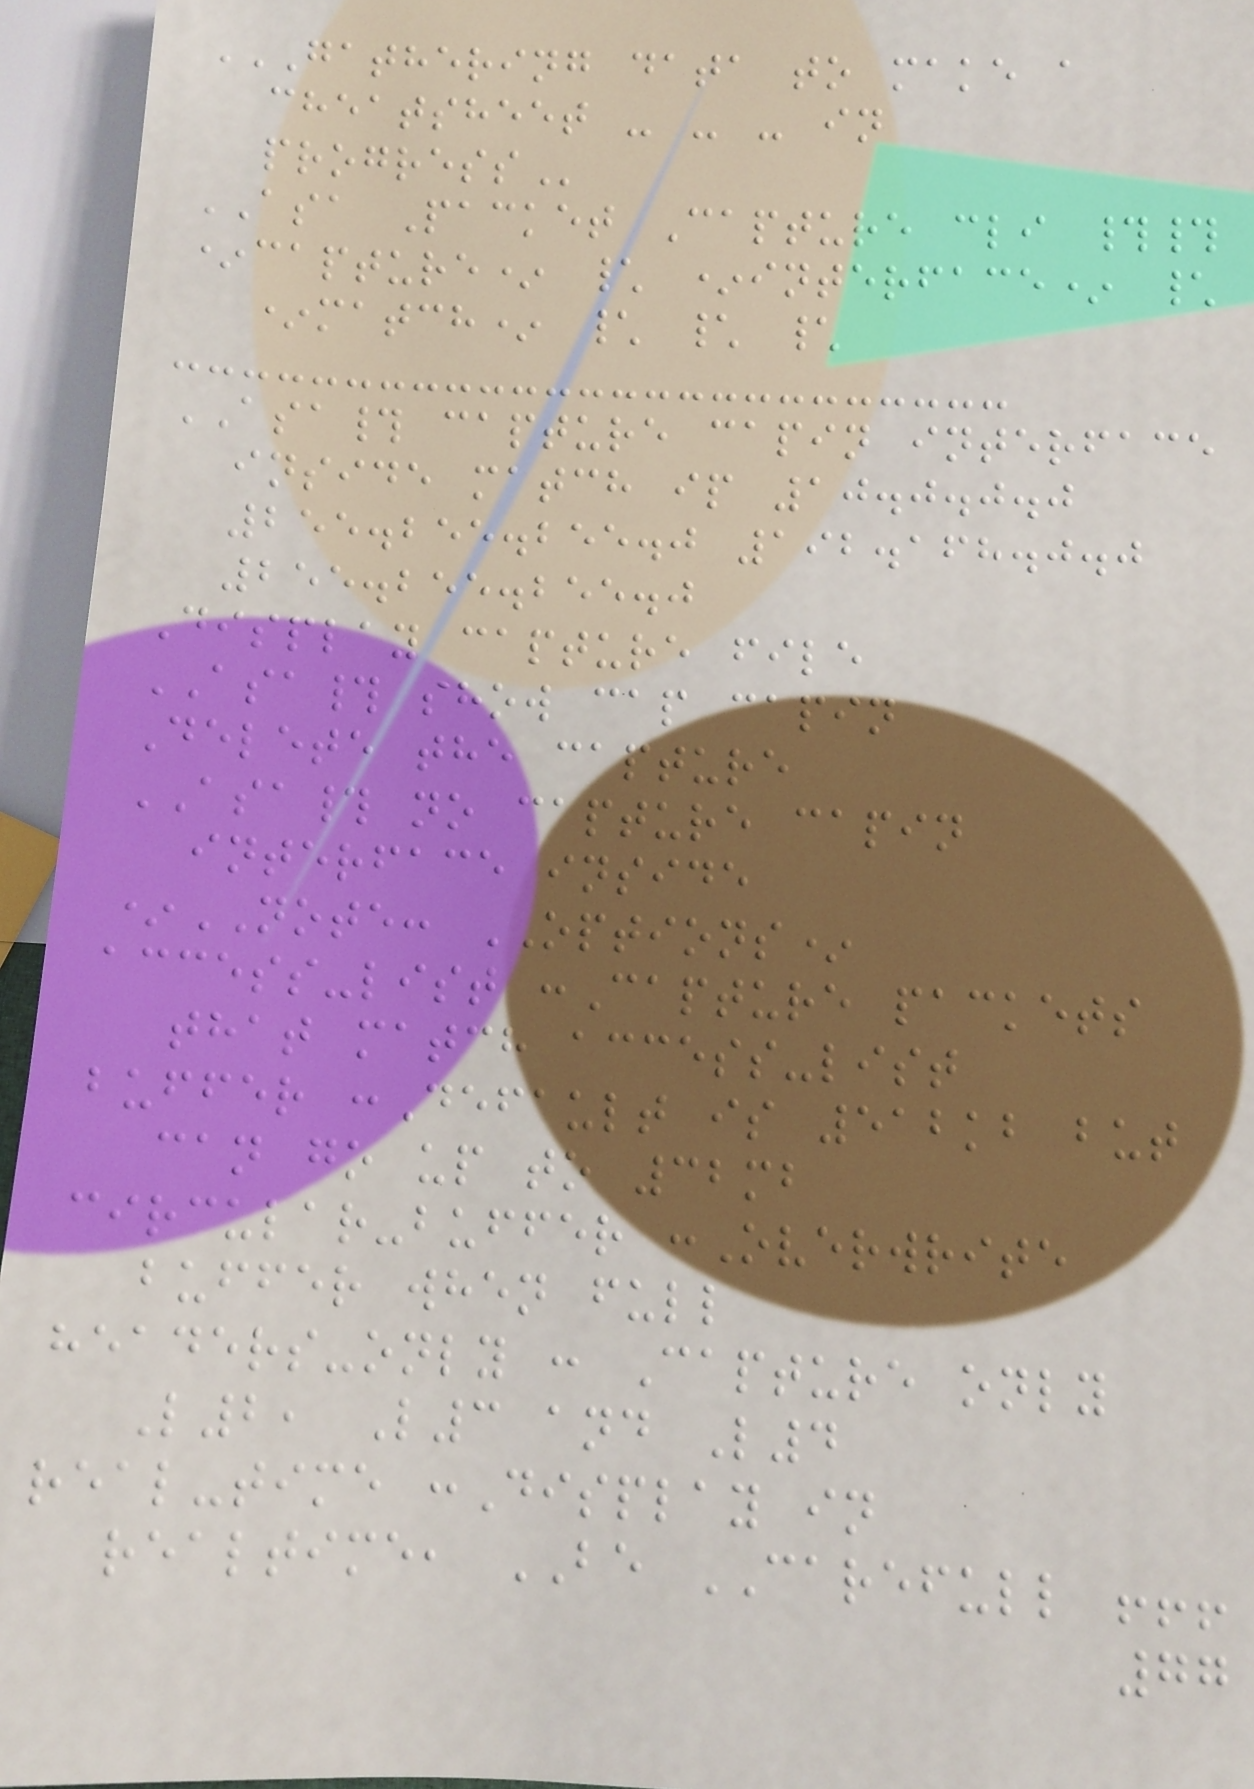GATHERING DATA TO MAKE A
CHEATSHEET - - - IN
PROGRESS
ASA Packet Capture cli ##
*capture* \ *interface* \
*match* \ \ \
ASA# capture capin interface
inside match ip 10.0.0.0
255.255.255.0 192.168.0.0
255.255.255.0
Display capture file
ASA# show cap capin
Delete the capture
ASA# no capture capin
interface inside
*NOTE: OPTIONS*
access-list :Capture packets
that match access-list
buffer :Default is 512kb but
can go up to 32mb
circular-buffer :Overwrite
buffer when full
headers-only : Capture only
L2, L3 and L4
real-time :Display in
realtime, BE CAREFULL !!!
77
